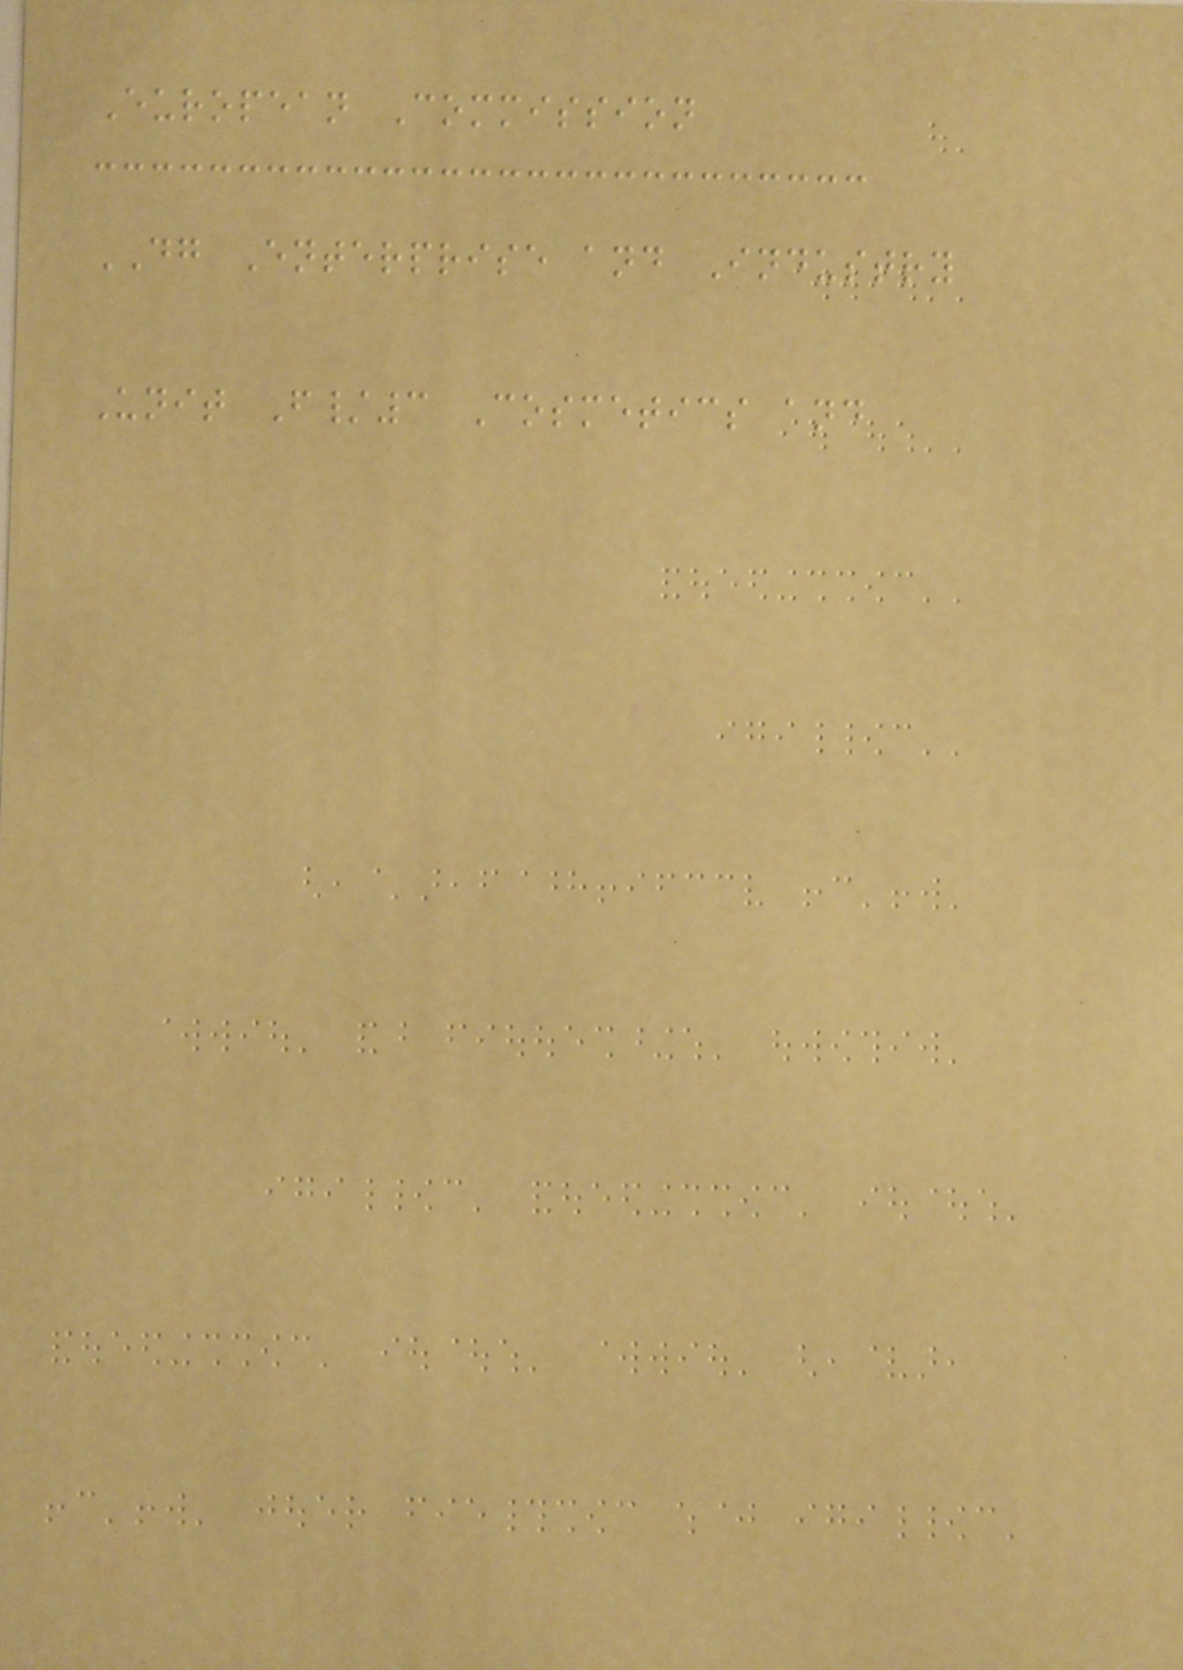European Commission
DG Enterprise and Industry
Unit F/3 Cosmetics and
